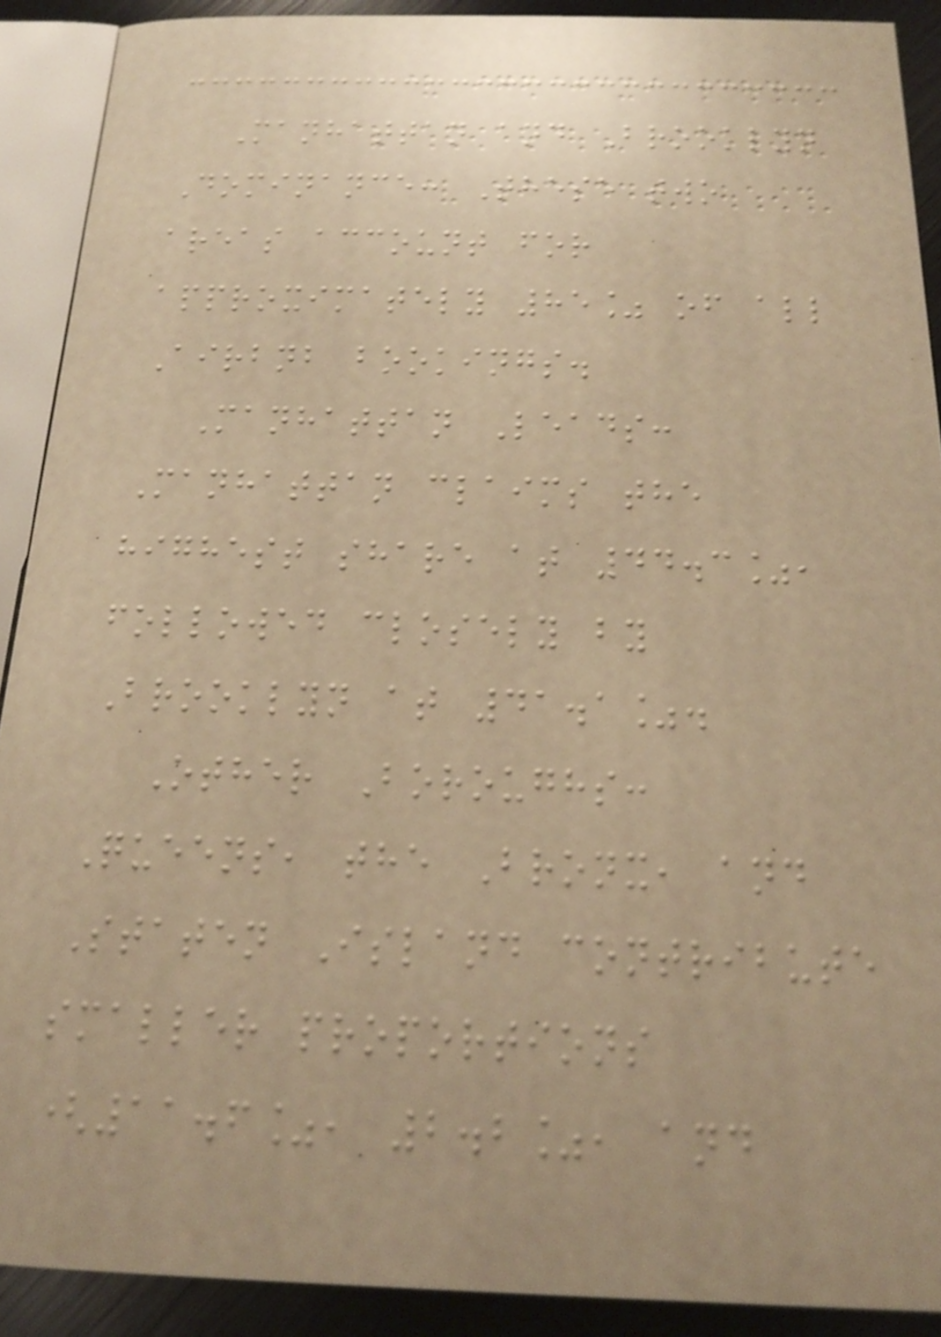Manhattan and Brooklyn
Dominance: These two
areas account for
approximately 85% of all
Airbnb bookings.
Manhattan Leads:
Manhattan claims the
highest share at 44.3%,
followed closely by
Brooklyn at 41.1%.
Other Boroughs:
Queens, the Bronx, and
Staten Island contribute
smaller proportions
(11.6%, 2.2%, and
